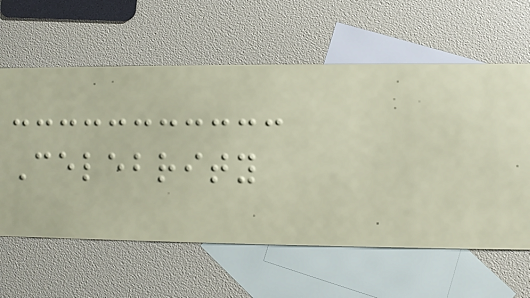Celebrity
